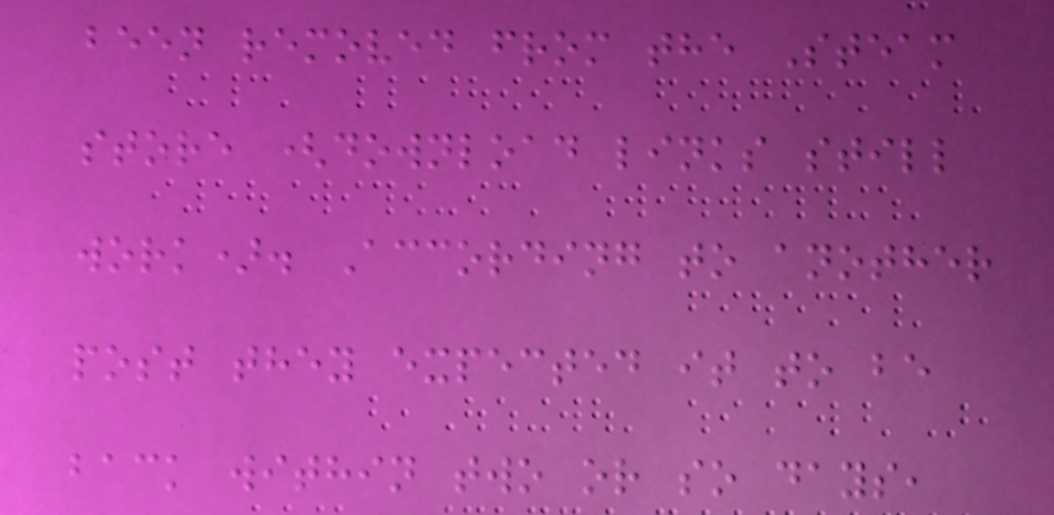been removed from the Steam
store (download links still
work). According to another
post they expected it to be
back within two or so days,
